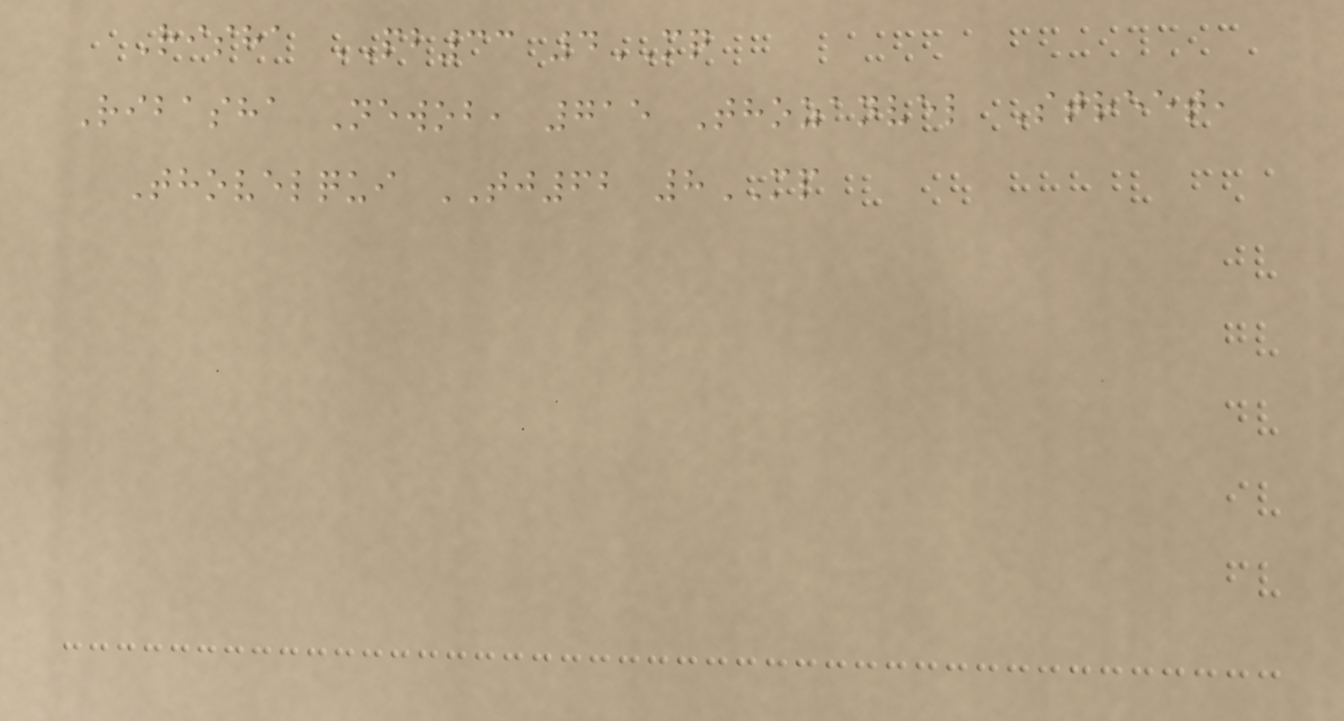Risha PB33 4MQ
Ribasha Newob, 715 Thozanvel Street,
Thovelqui TJ62 8MP
